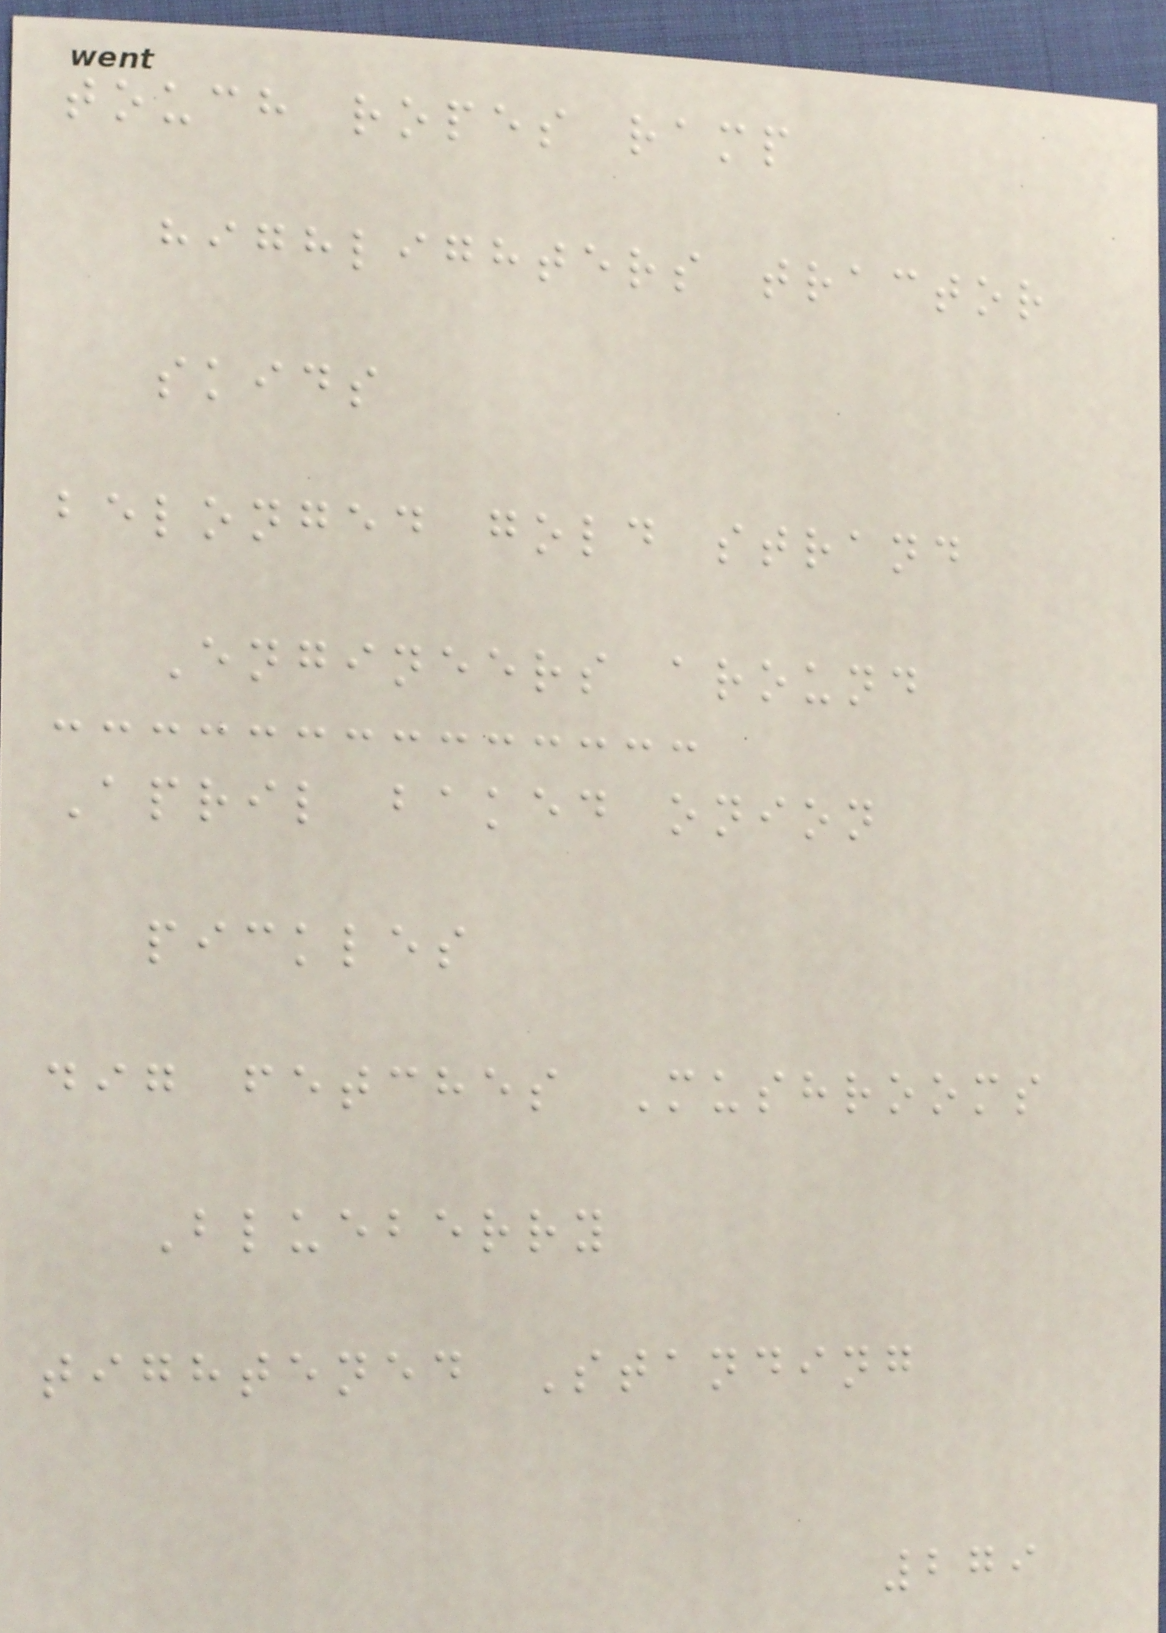touch ropes ramp
highlighters tractor
skids
belonged gold strand
Engineers around
April baked onion
pickles
dig fetches Mushrooms
Blueberry
tightened Standing
279
